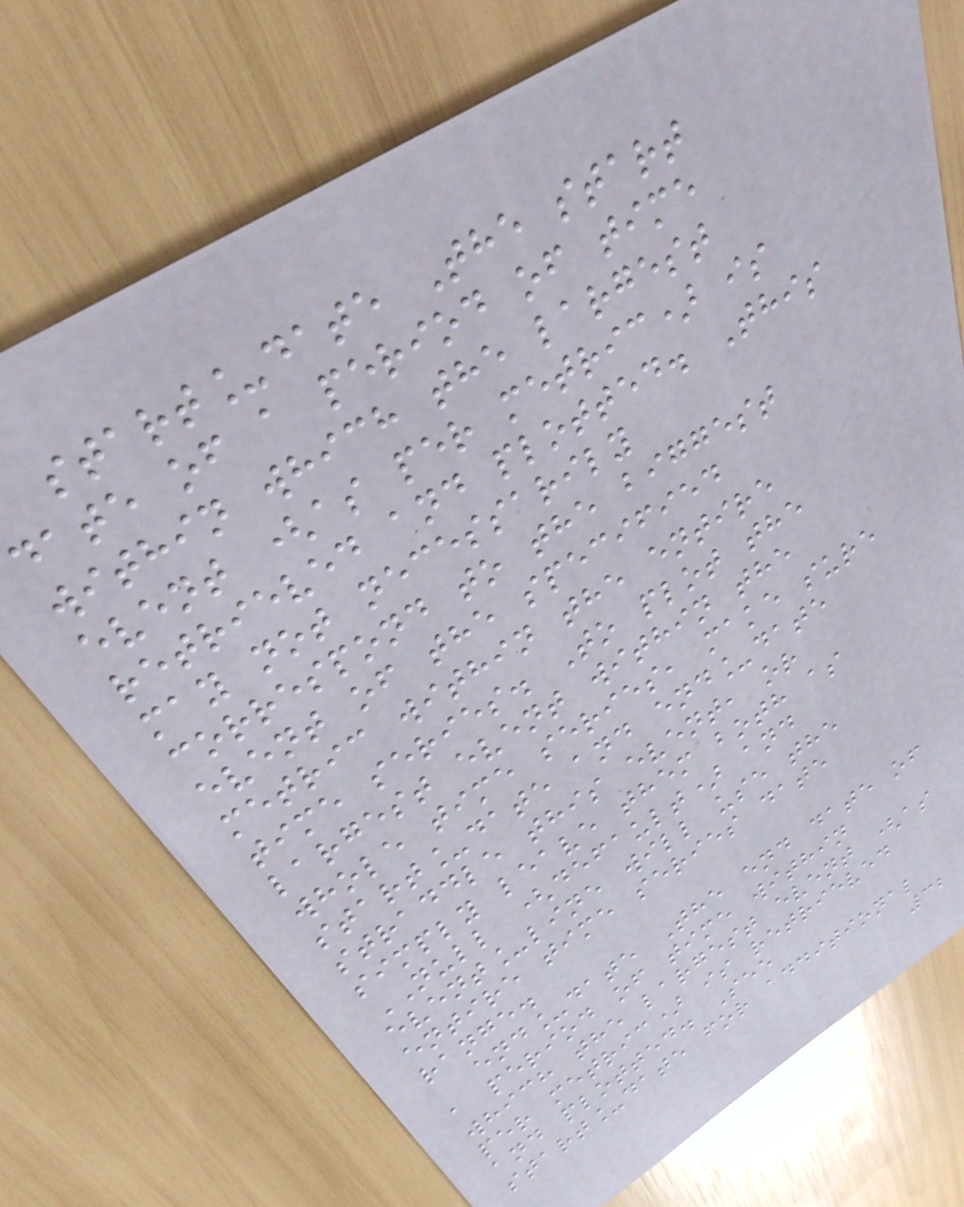start_date The start
date of a period of time
within which the largest
event (as per metric) is
retrieved and plotted. This
may not necessarily
correspond to the biggest
event of the specified
metric within the entire
time series. To plot the
largest event within the
whole time series, make sure
start_date and end_date
straddle this event, or
simply leave them both as
NULL (default) and
event_line will use the
entire time series date
range.
end_date The end date of
a period of time within
which the largest event (as
per metric) is retrieved
and plotted. See
start_date for additional
32
